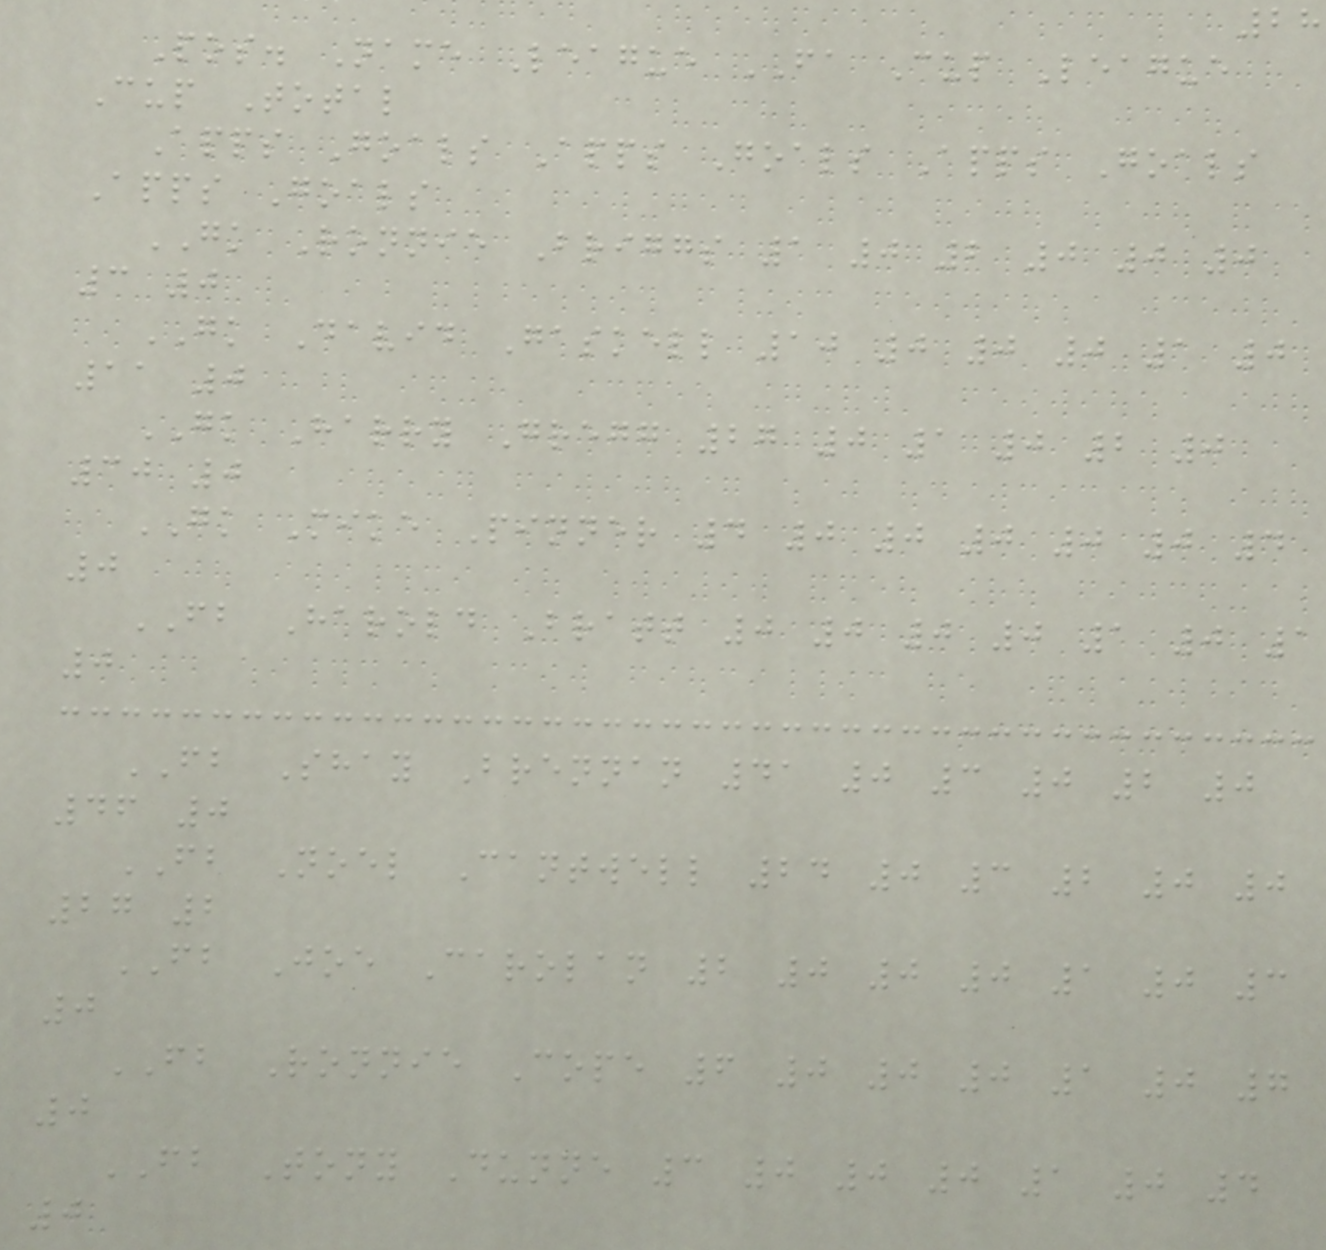28
Pos. Name League FA Cup League
Cup Total
Apps Goals Apps Goals Apps Goals
Apps Goals
GK Ronnie Briggs 1 0 2 0 0 0
3 0
GK David Gaskell 10 0 0 0 1 0
11 0
GK Harry Gregg 27 0 1 0 2 0
30 0
GK Mike Pinner 4 0 0 0 0 0 4
0
FB Harold Bratt 0 0 0 0 1 0 1
0
FB Shay Brennan 41 0 3 0 2 0
46 0
FB Noel Cantwell 24 0 3 2 0 0
27 2
FB Joe Carolan 2 0 0 0 1 0 3
0
FB Ronnie Cope 6 0 0 0 1 0 7
0
FB Tony Dunne 3 0 0 0 1 0 4
0
